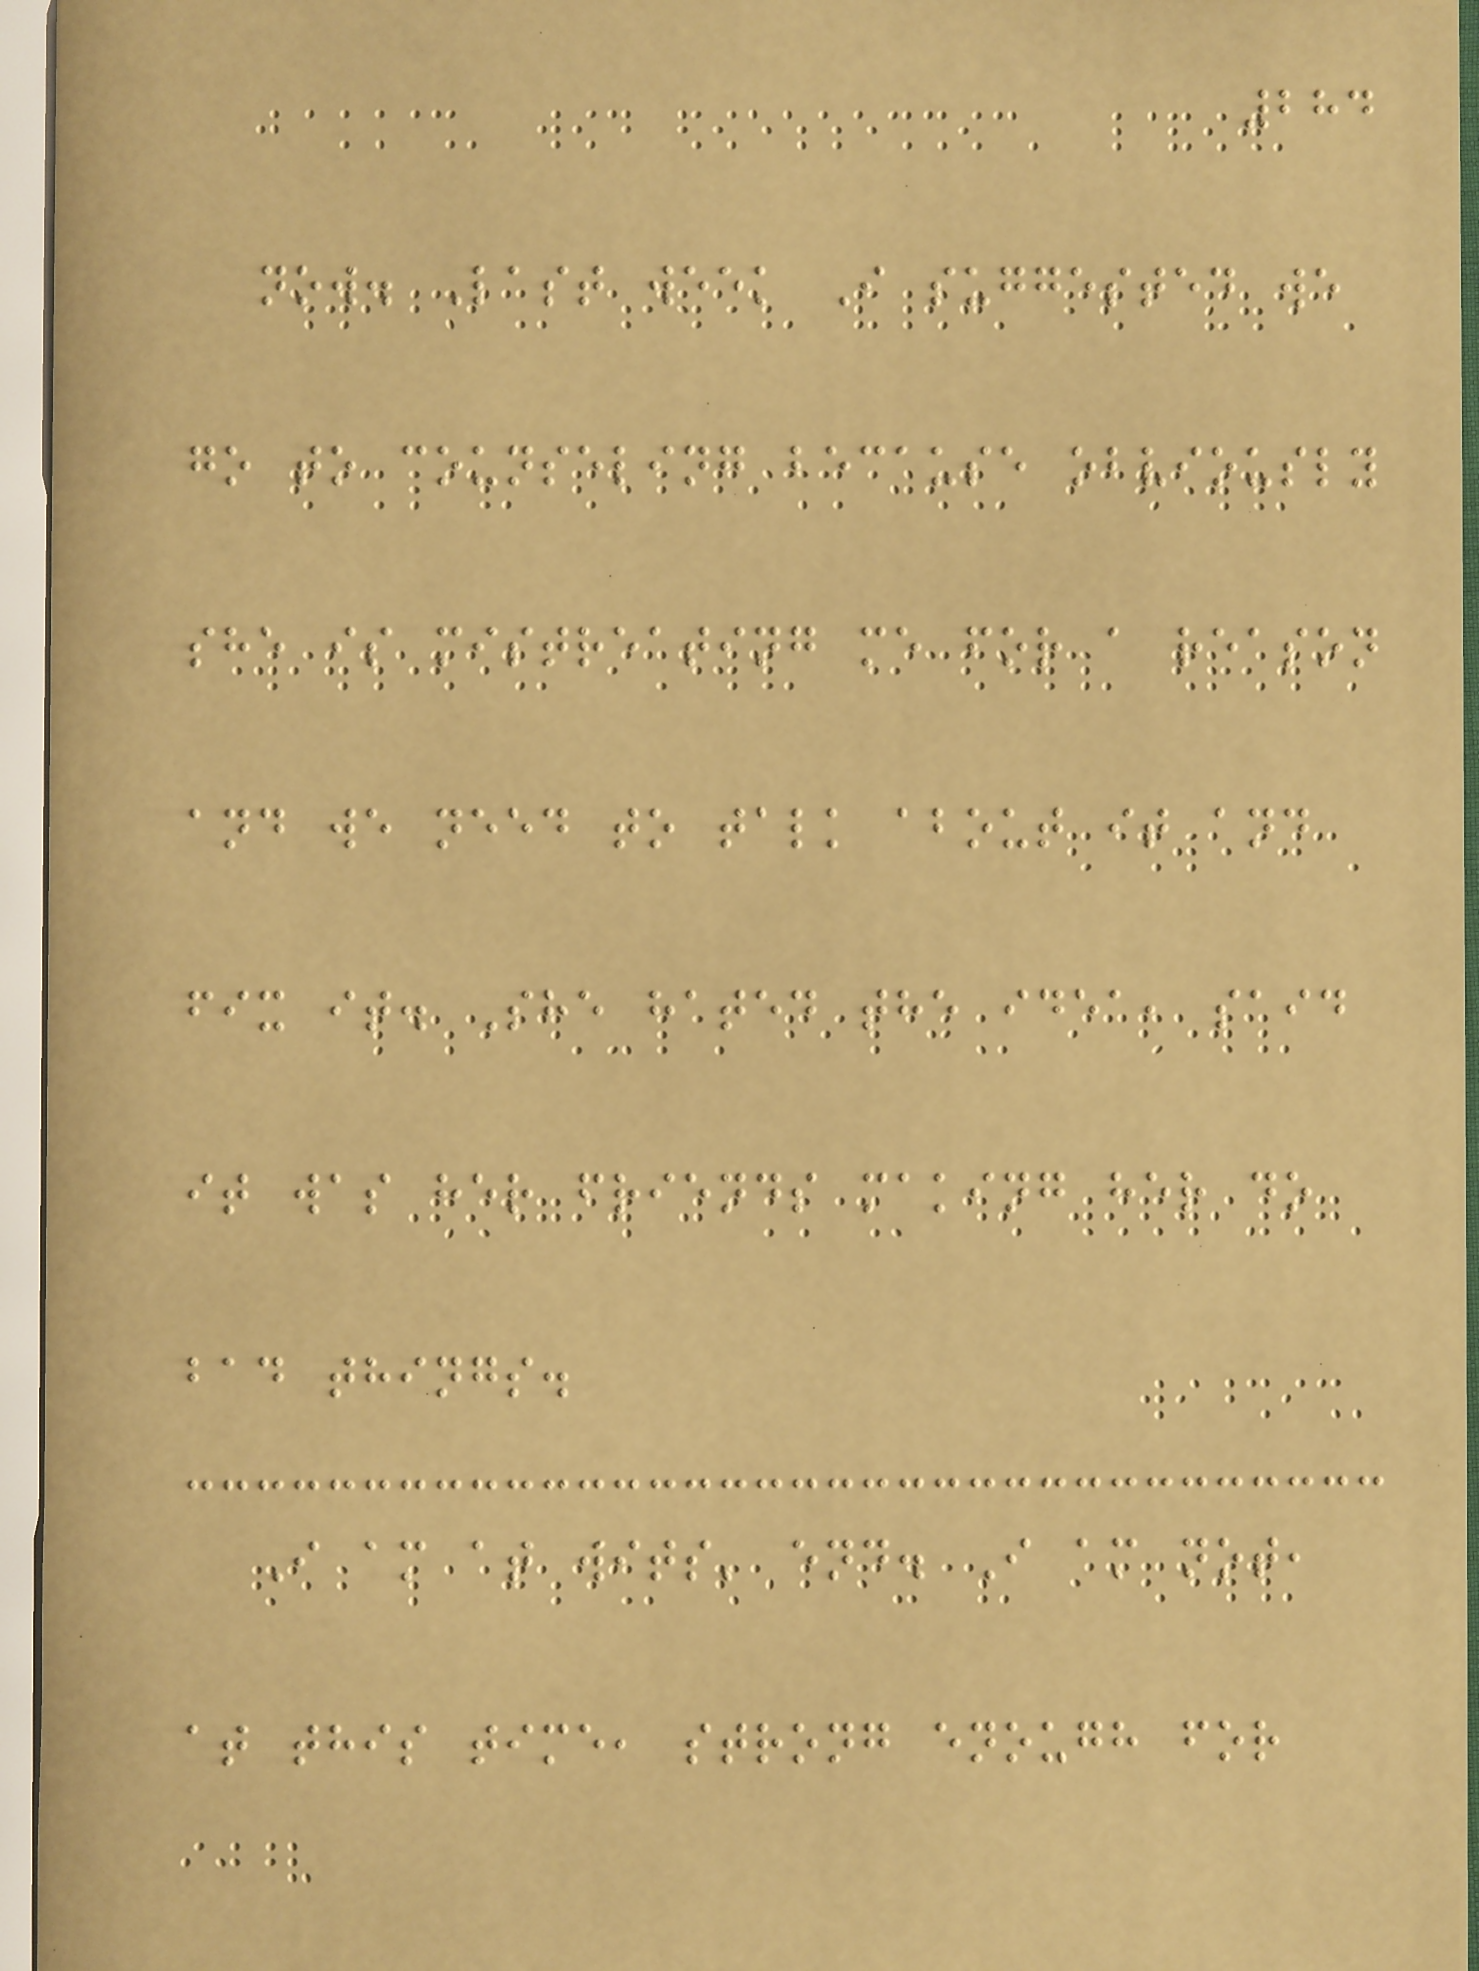284
now. Last week I suggested we
go to counseling because obviously
she is mistreating me for a reason
and we need to talk about it and
fix it. She hated the idea, said
it was her friends making her do
bad things.
I am at wits' end. I am not,
at this time, strong enough for
